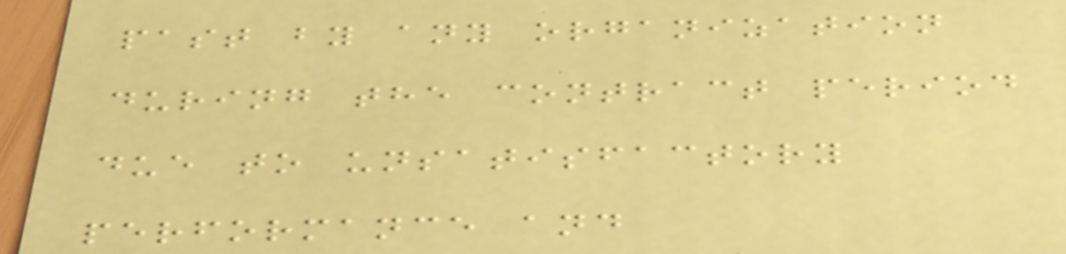past by any organization
during the contract period
due to unsatisfactory
performance and
